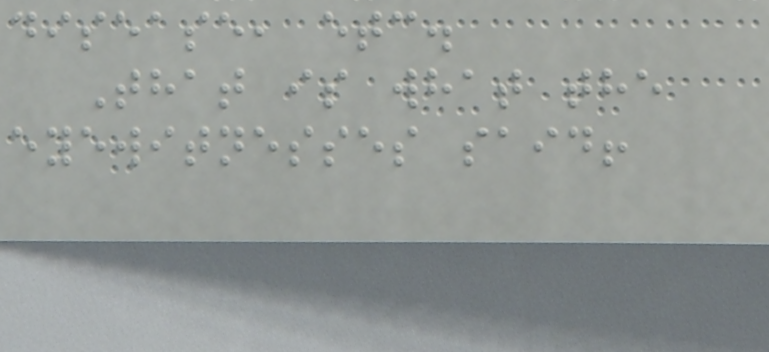disease, etc.
That is what the
eyewitnesses said!
